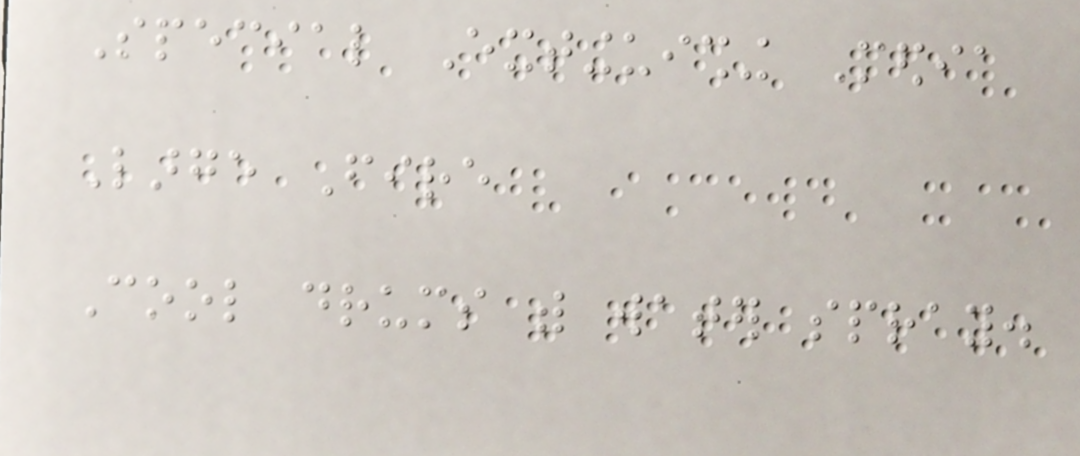Special Extinguishing Media
Large Fire
Cool drums with water spray.
